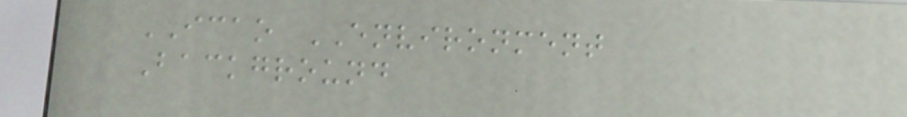ICAO ENVIRONMENT
Background
